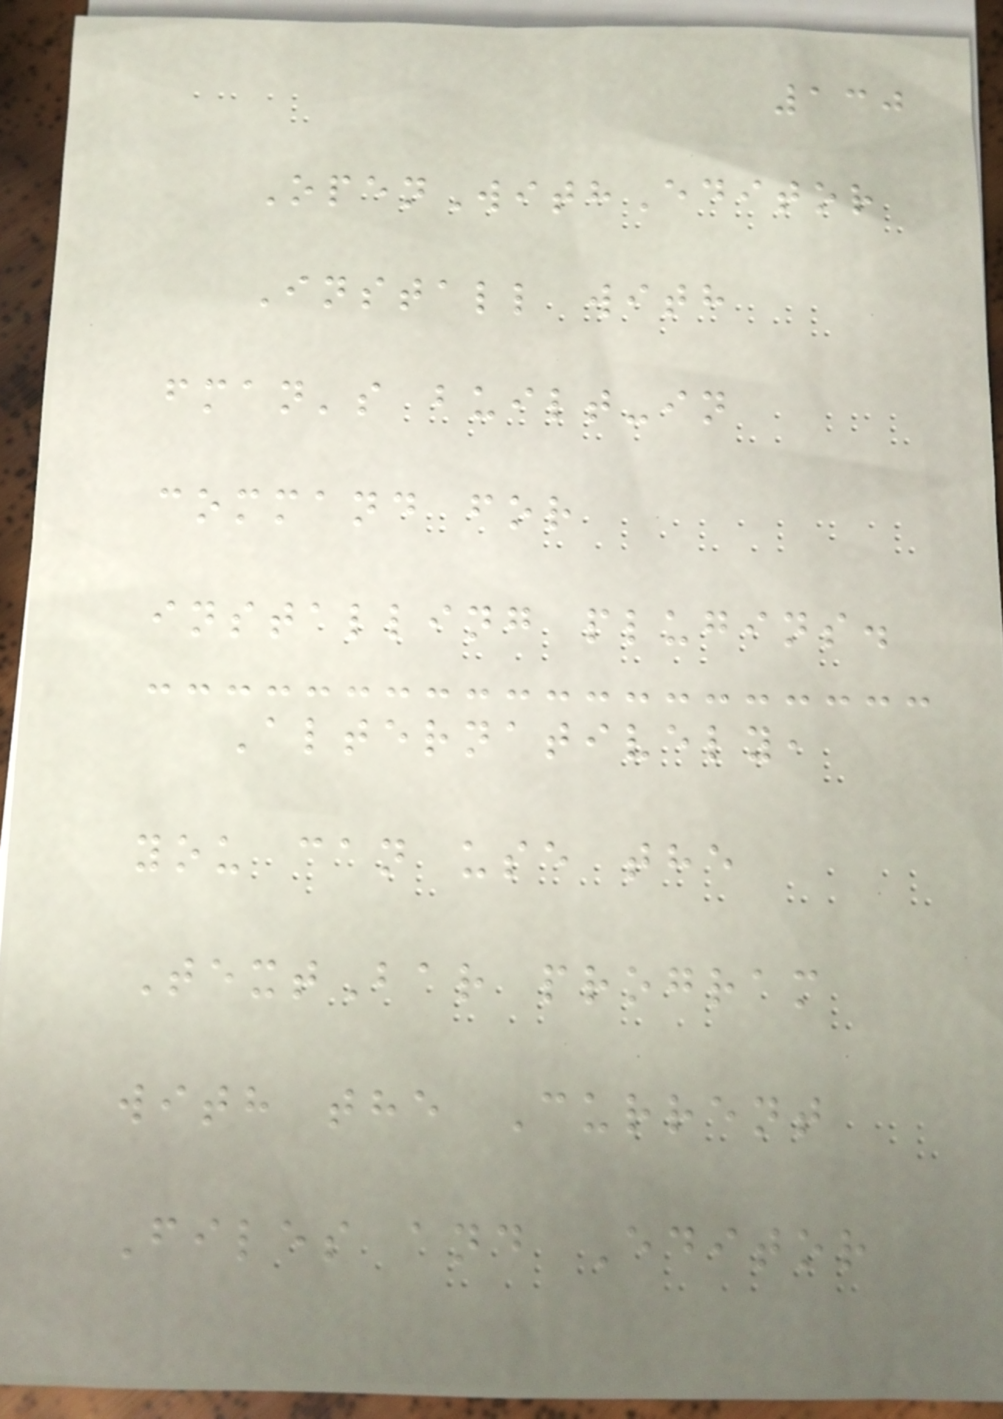130
OpenWithEditor
Install with
fman's built-in
command for
installing plugins.
Alternatively,
you can use the
TextBar program
with the Current
Files and Editor
